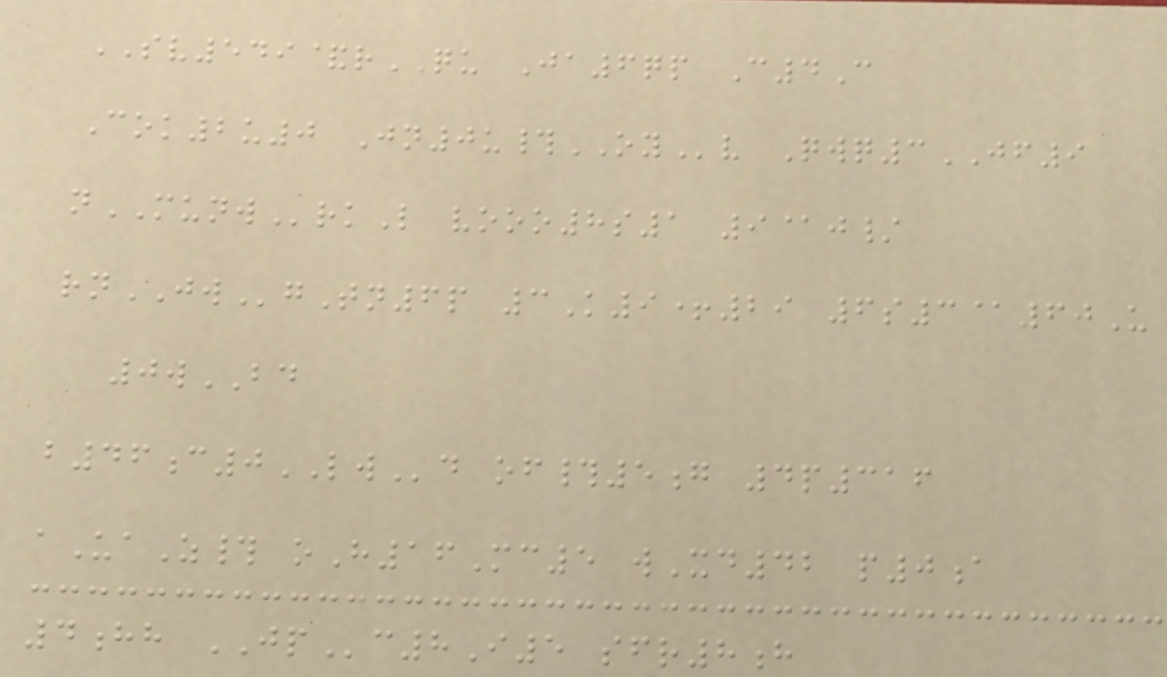SV549&rQU Ja6qp C4C
Cok2u0 Jn0u#OYv Qwq3JF9
nMUNWrkL vooo8s1 9@j/
rnJWgTn6p 3K9+29 6s3@60U
0wBD
b46c0LWd of#5g 4p316
aUaZ# oH16Mc5 wXd42 p0a
4hh JPc8I5 sfr8h
